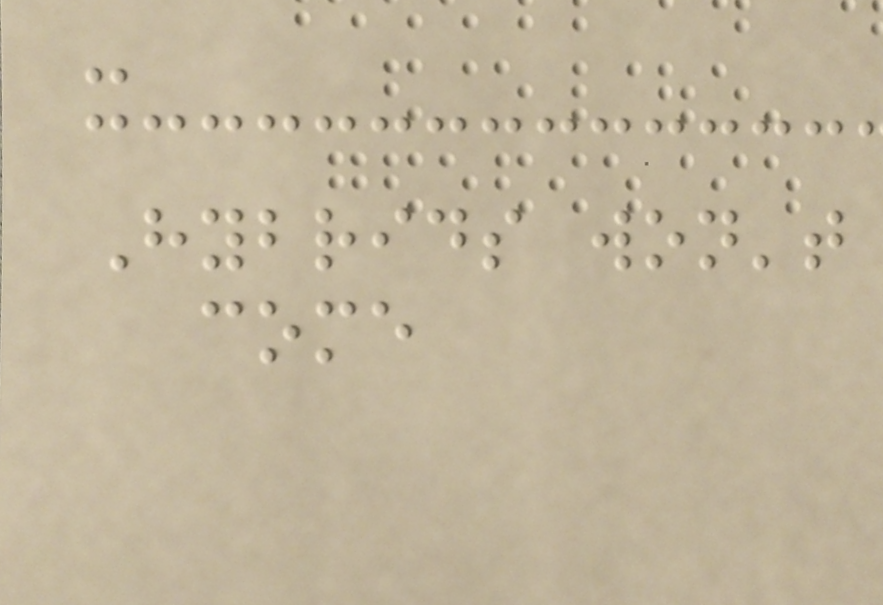-
Hybrids won't
come
